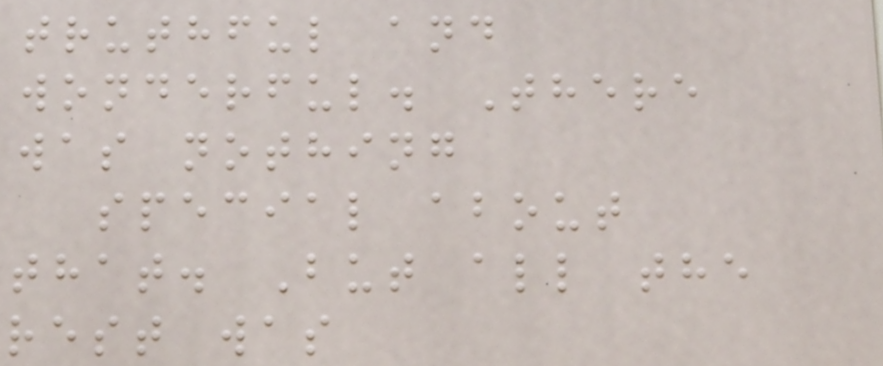truthful and
wonderful. There
was nothing
special about
that. But all the
rest was
